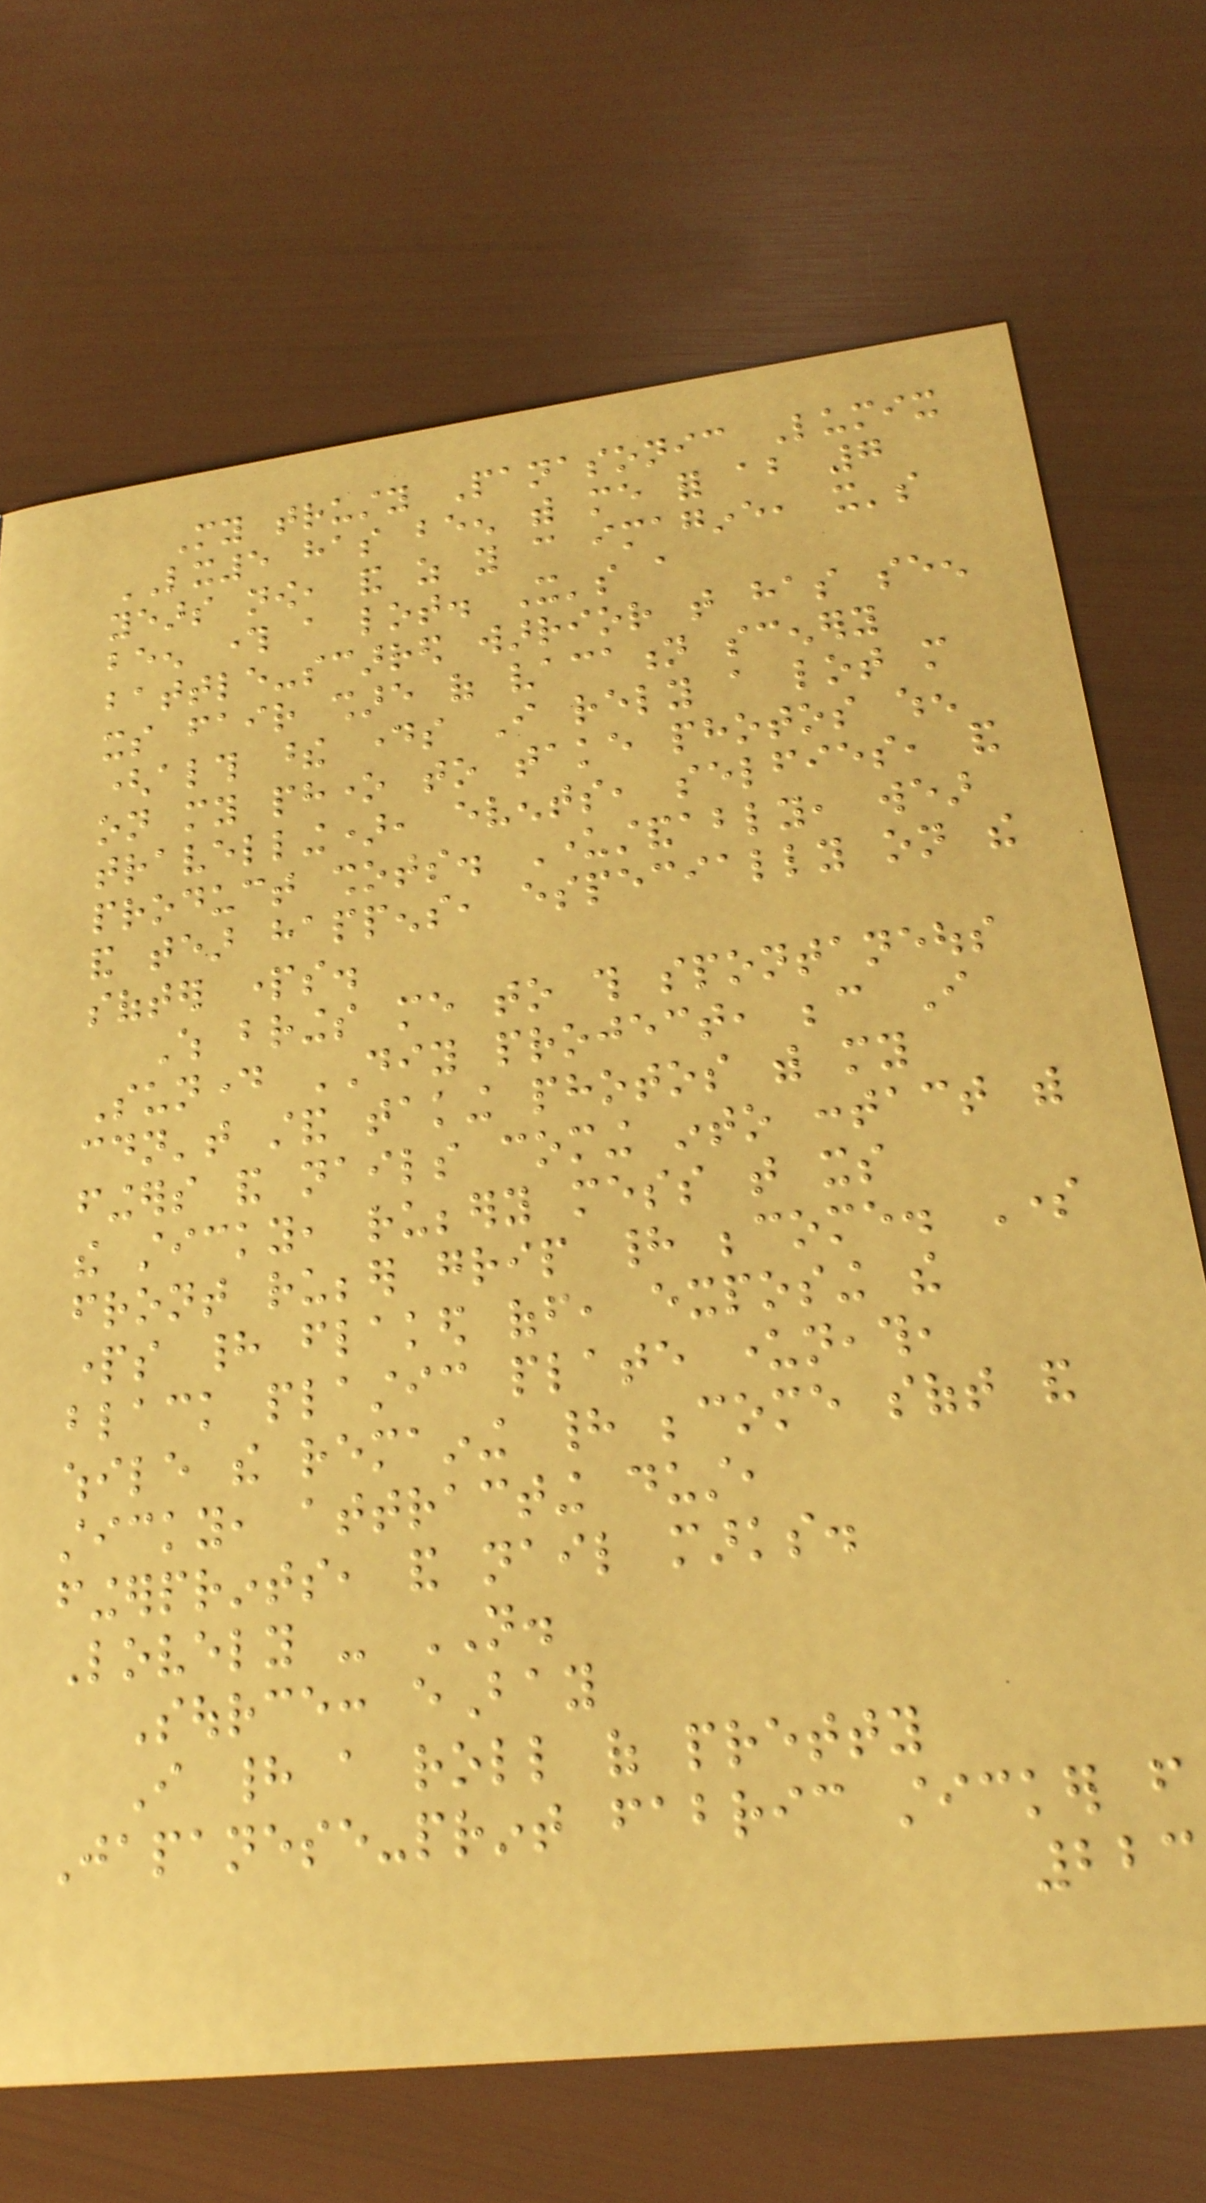My trusty Panasonic Lumix
LX5 has been with me for about 7
years now, and as you can imagine, it's
been through a lot. It's a
battle-scarred warrior that has seen
its fair share of vacation scenery
(although these days I rely a lot more
on my phone to take photos when
travelling), events, selfies, and
product shots. Understandably, wear
and tear happens, especially on the
softer parts.
Which brings me to this spontaneous
Sunday DIY project, because I
couldn't stand taking photos with my
fingers and nails coming into contact with
the sticky, rubbery mess that its
front rubber grip had become. Some
parts had flaked off, exposing the
black plastic plate underneath,
while the remaining had become soft and
sticky, attracting dust,
fingerprints, and nail marks.
Lovely - NOT.
Source: eBay
I had a roll of pretty
Japanese-print fabric sticker from
223
